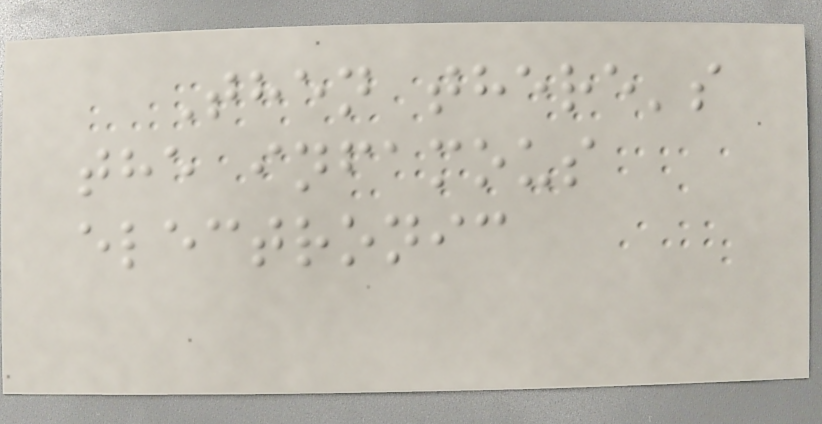Then there's
the infamous
electronic
